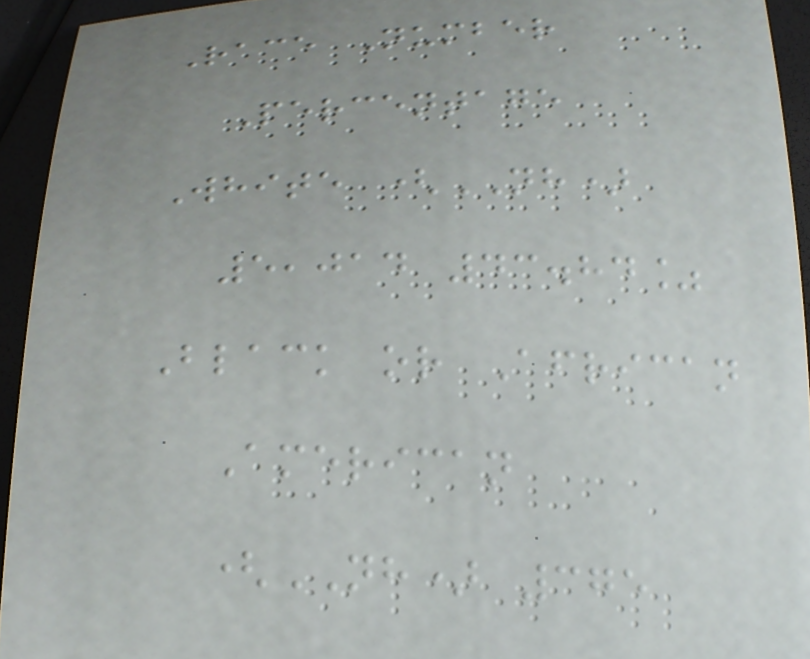Race Number
Percentage
White (NH)
5,014 43.84%
Black or African
American
(NH) 375
